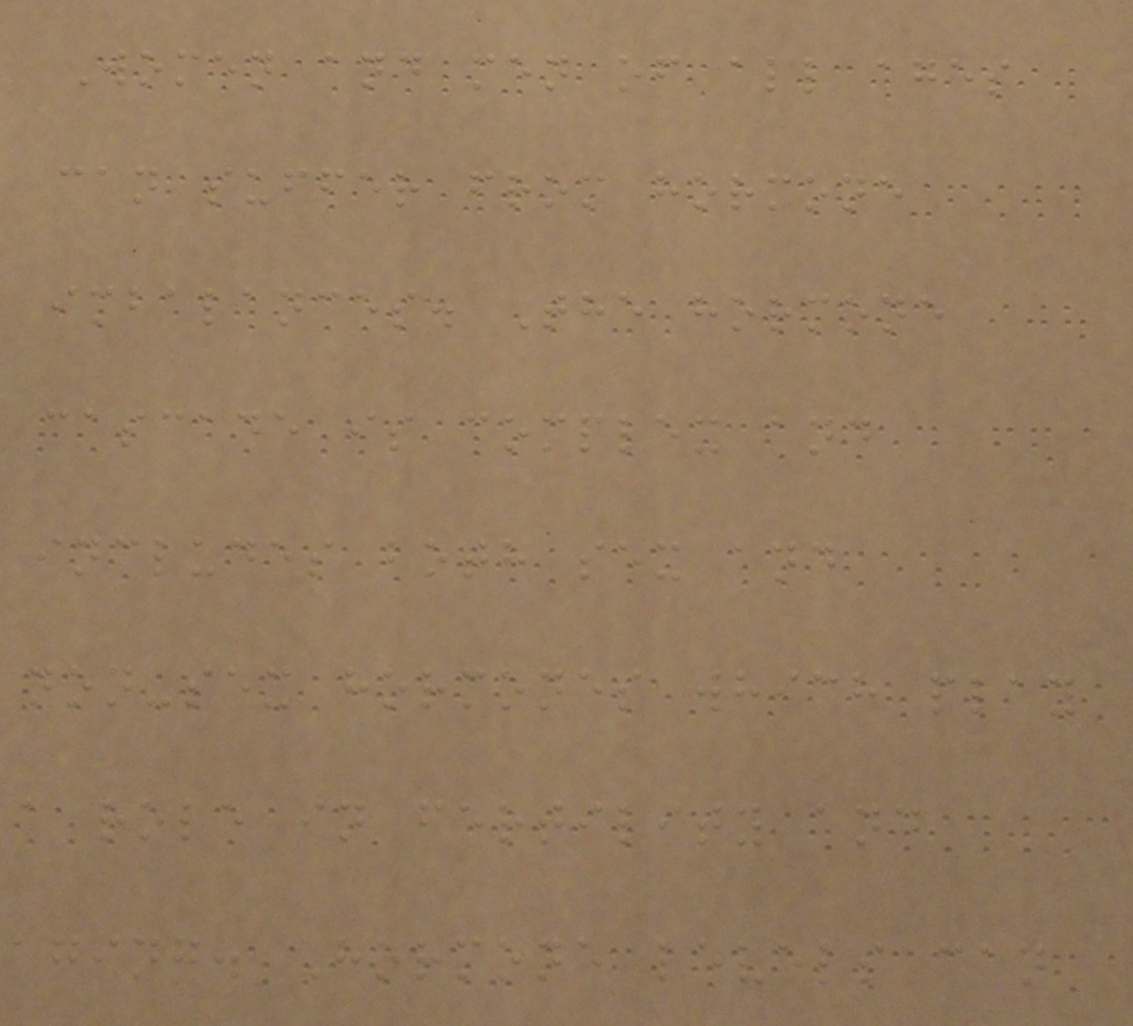Women and men of all ages
can suffer from hormone
imbalances. The hormone
cascade is complex and
includes both sex and
non-sex hormones which play
a role in fertility and
aging. Hormone levels can
